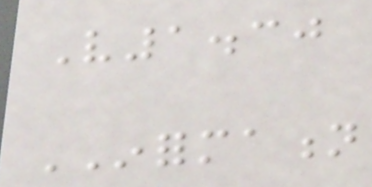V1.30
INFORMATION
